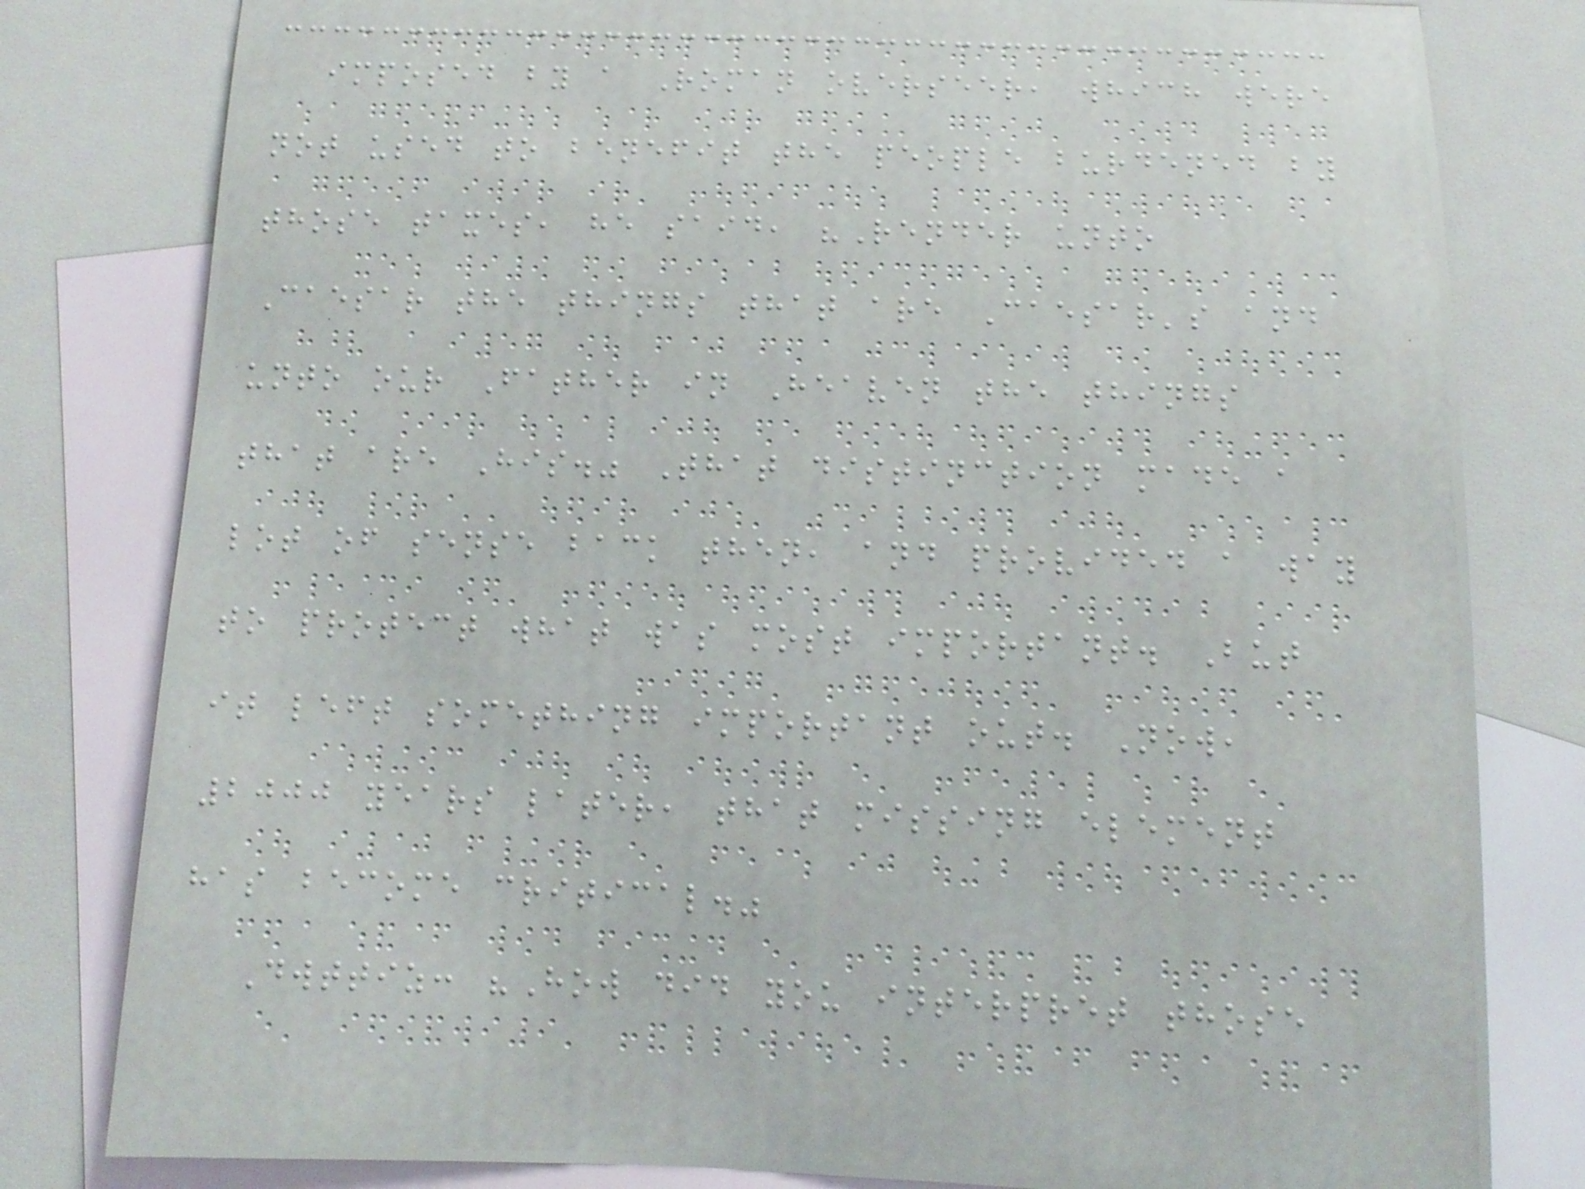imposed by a Roman overseer, which were
not used to benefit the people burdened by
those taxes, he said, "Render unto
Caesar the things that are Caesar's and
unto our Father in Heaven the things
that are His." That distinction made a
lot of sense back then, and provided a way
to protect what was most important. But
it left something important out. Now,
2000 years later, that missing element
has become critical."
Dwttiz: "How did you interpret those
